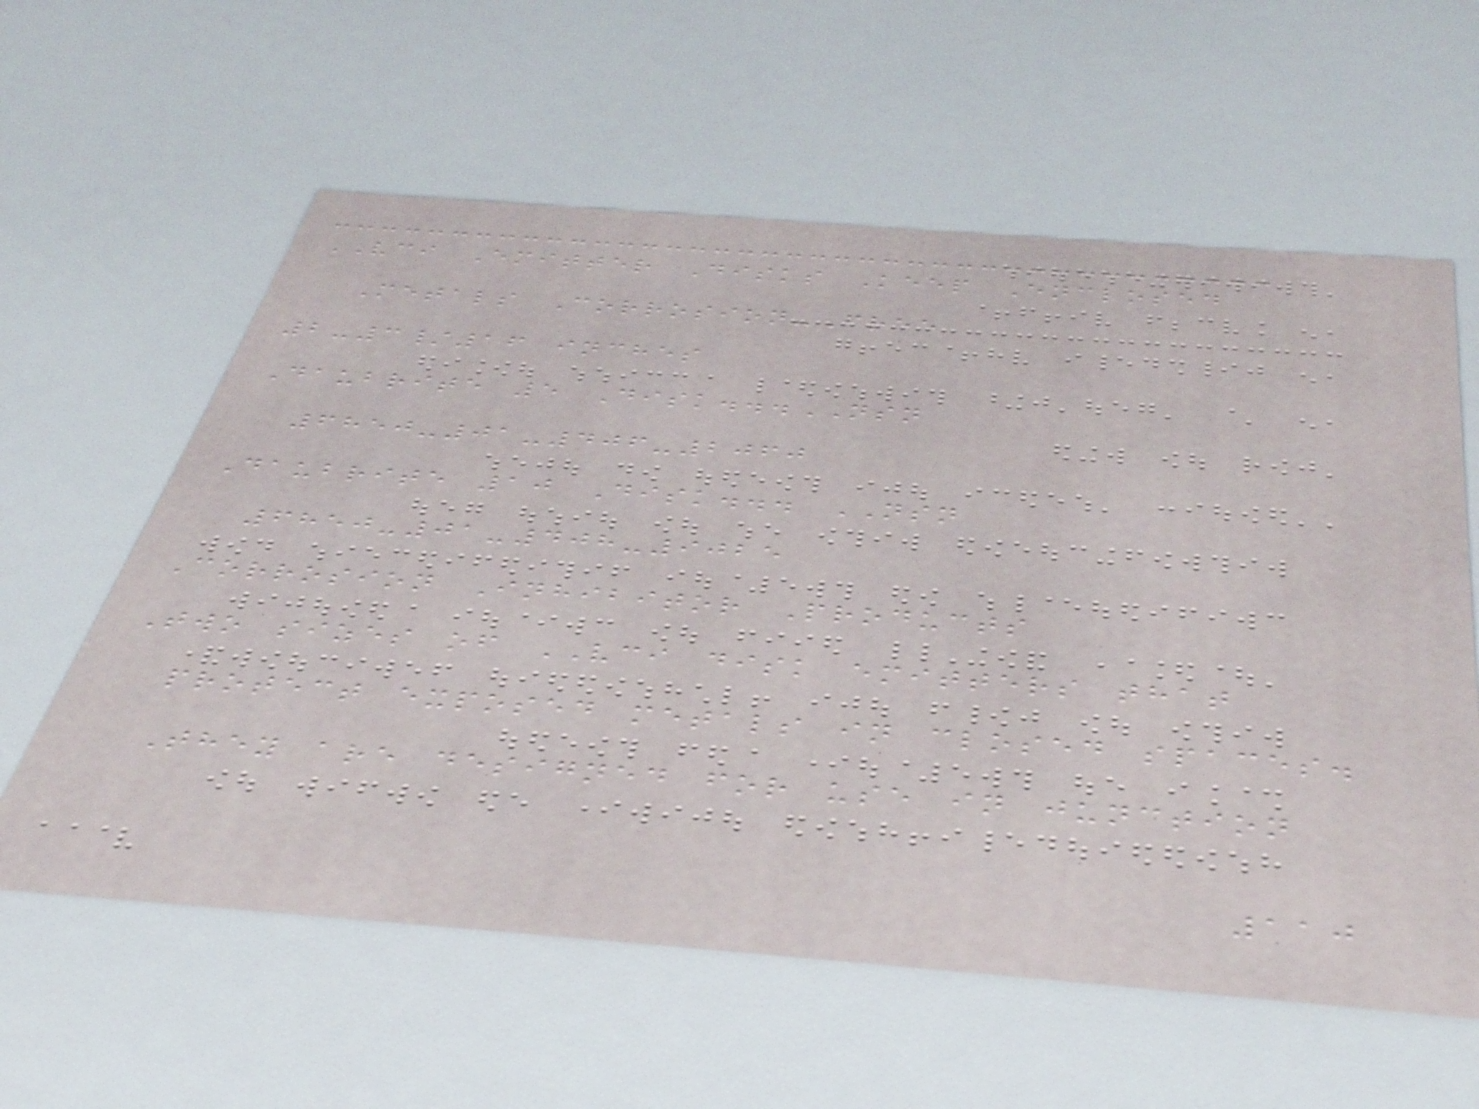VCI Emitter Disks Keep Enclosed
Metals Corrosion-Free
2-3/16 inches
Daubrite 5 Disk...NSN
6850-01-406-2060
Daubrite 10 Disk... NSN
6850-01-408-9025
Corrosion Inhibitor Products
Two sizes of VCI disk emitters that
protect exposed metals in closed spaces.
They are designed for use in junction
110
